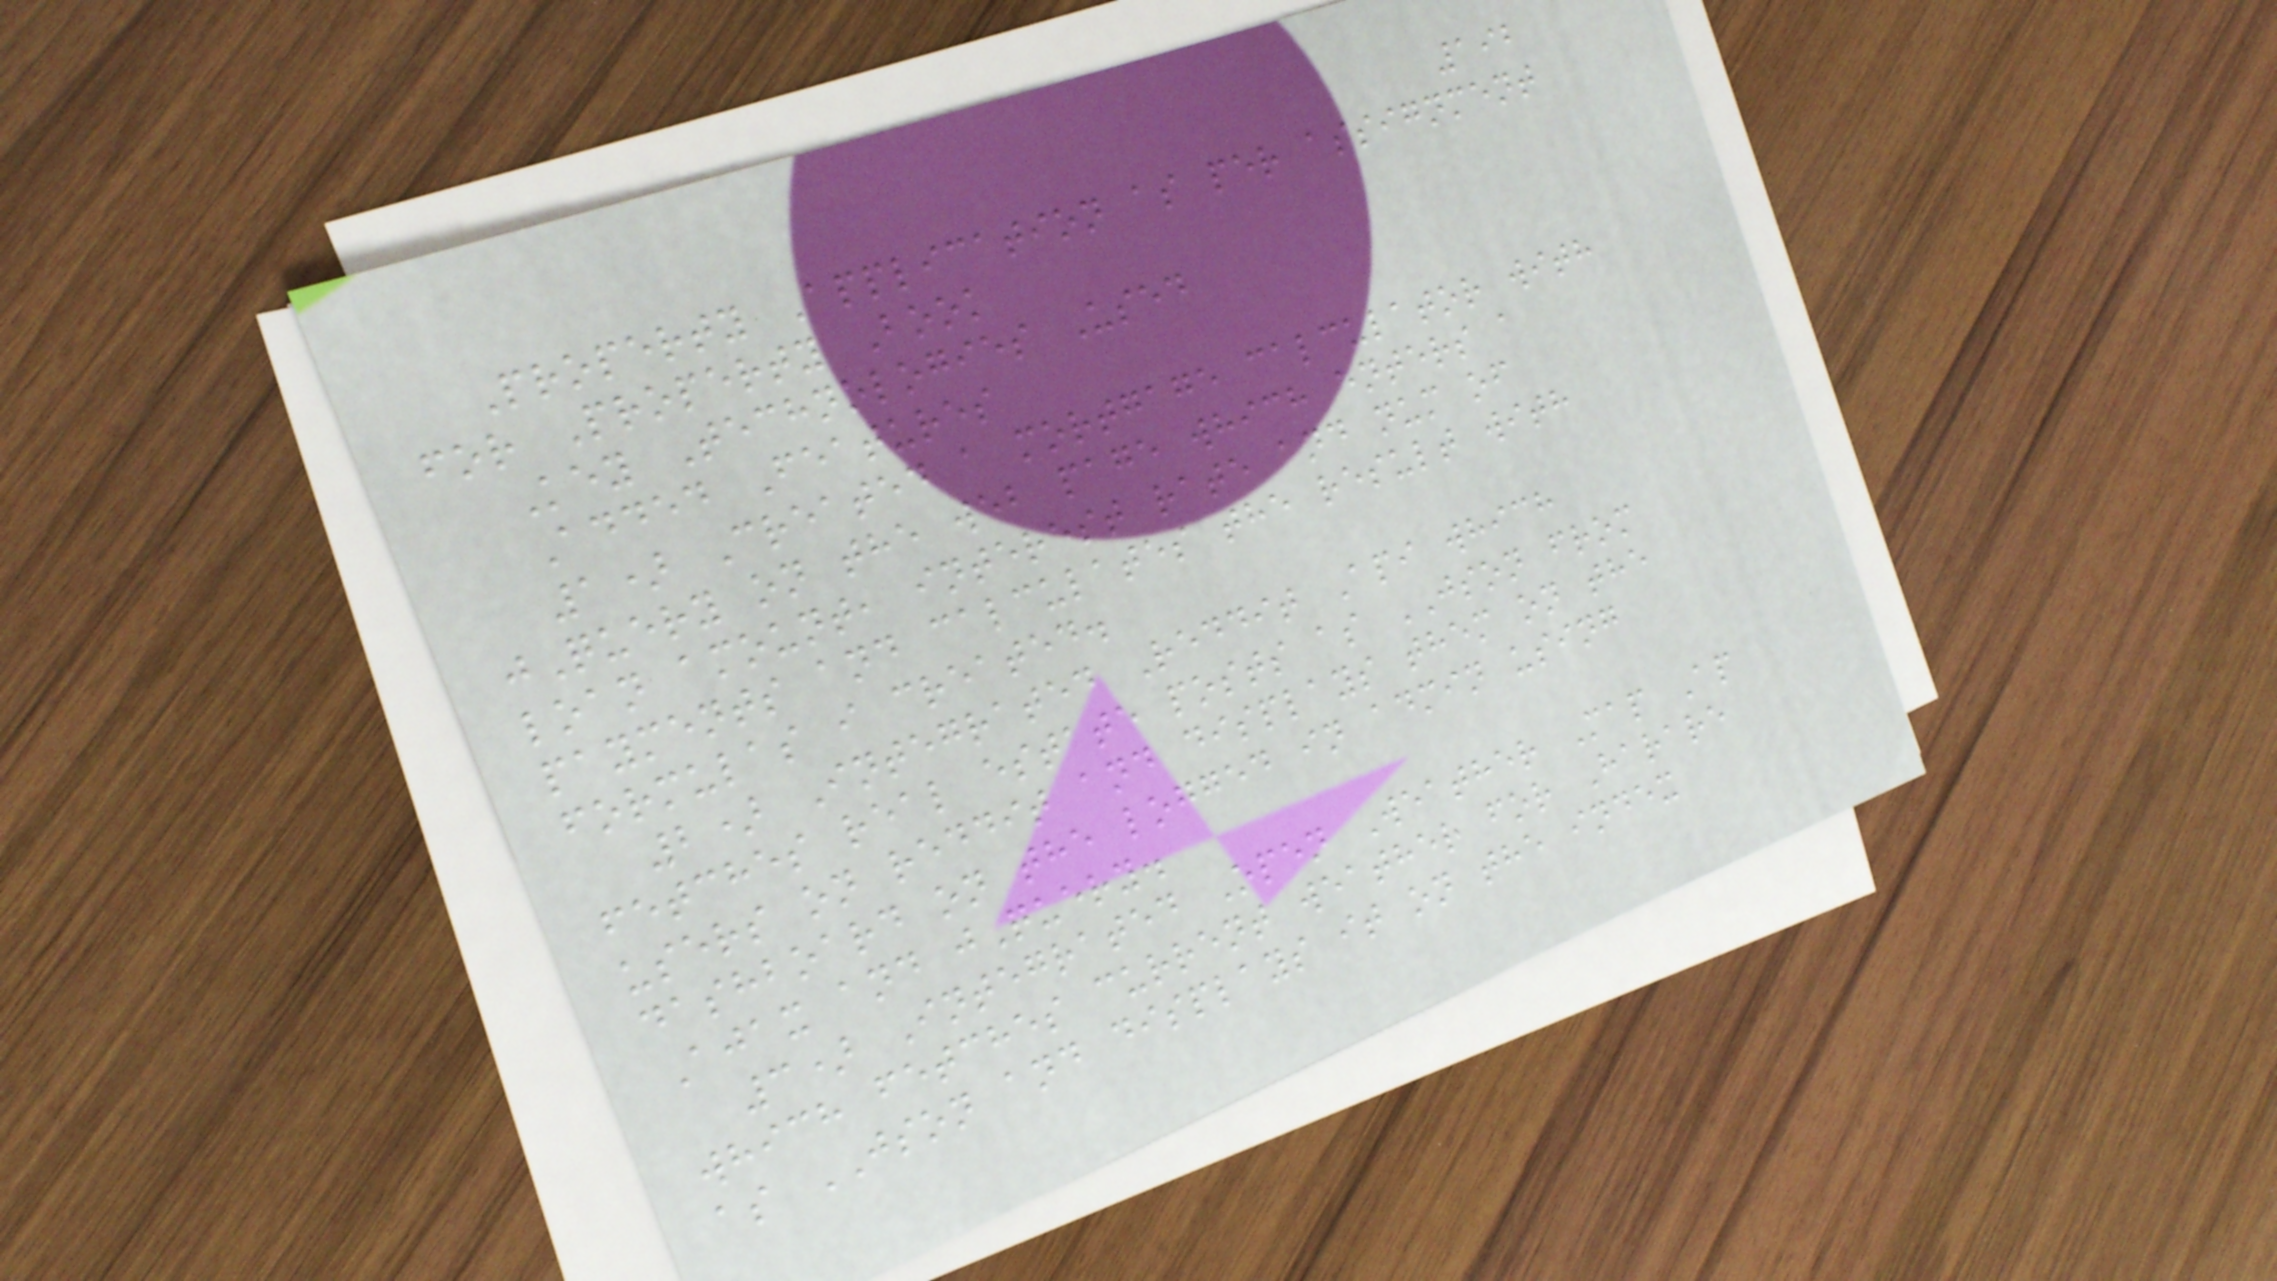192
Property Application as per assignment
for Property Book
Key Technologies Used
Added Features
1) Created a mortgage calculator with
jQuery on the web page which enters a
loan amount, interest rate and num of
payments and calculates the result with
formulas i created.
2) Integrated Reddit Api which
fetches real estate posts as JSON from
users on reddit and displays them on the
dashboard on the logged in admin using
Ajax and jQuery.
3) Integrated Open Weather Map Ap
which fetches current weather for Harare
as JSON and displays it on the index
